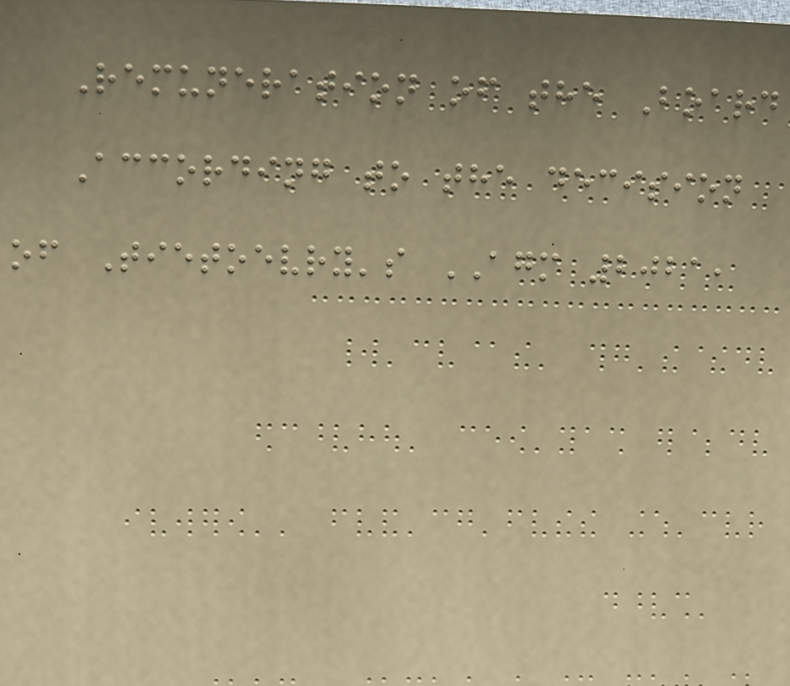Remuneration of the Board
According to the decision
of Tietoevry's AGM 2021,
